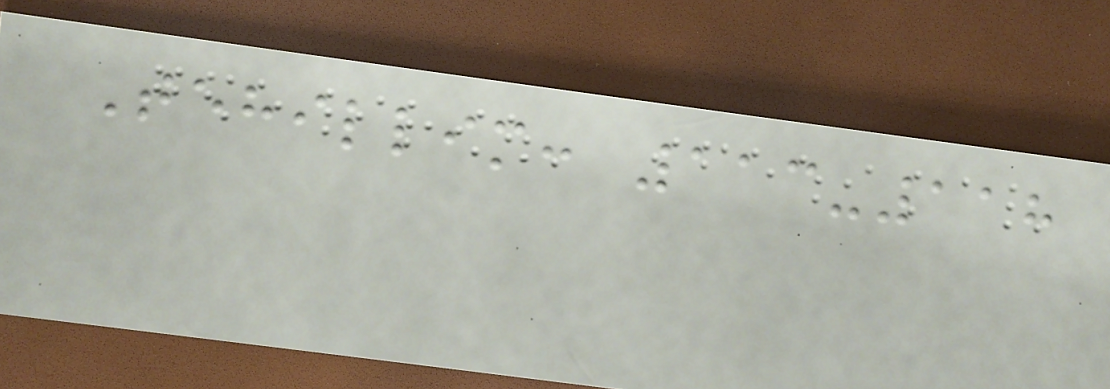Tehillim: 113-118
